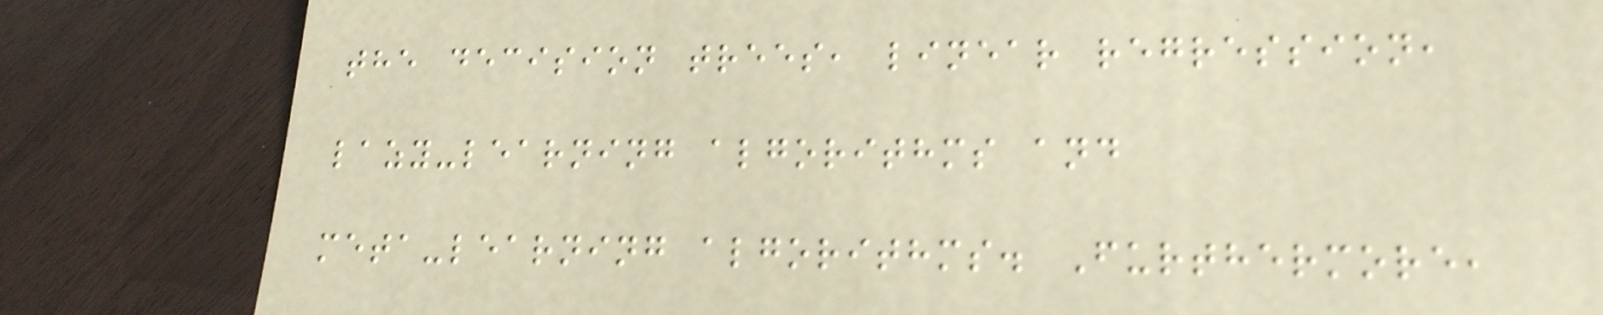the decision trees, linear regression,
lazy-learning algorithms and
meta-learning algorithms. Furthermore,
